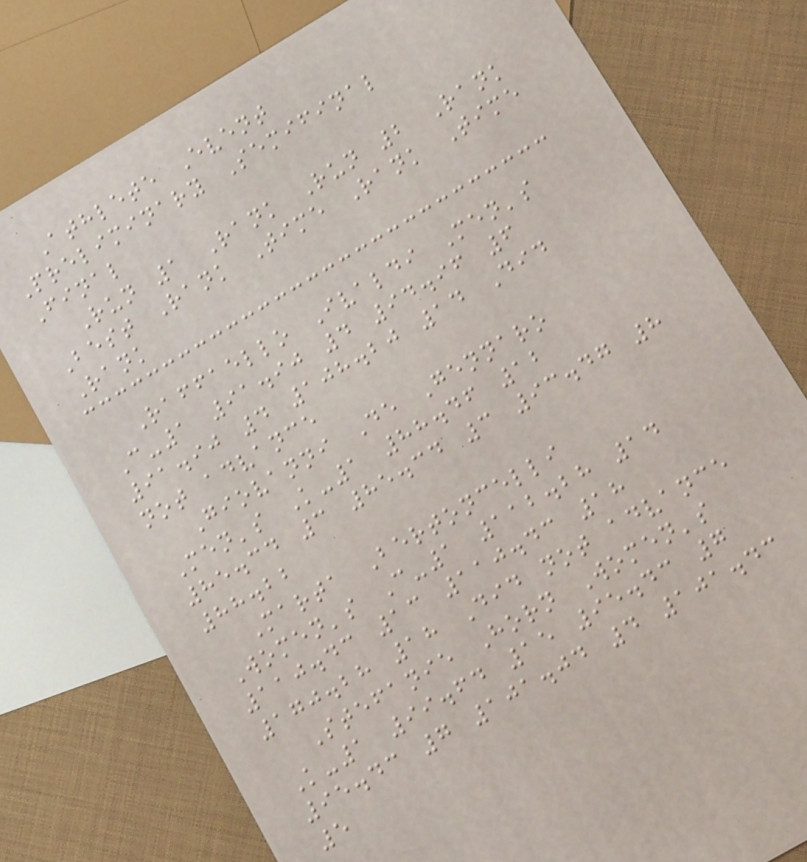Athlete Event
Preliminary Semifinal
Final
Run 1 Rank Run 2 Rank
Best Rank Time Rank Time
Rank
Raffaello Ivaldi Men's
C-1 91.90 4 94.96 6
91.90 4 108.20 14 Did
not advance
Giovanni De Gennaro
Men's K-1 88.46 12
85.34 3 85.34 3 93.47 8
88.22
Marta Bertoncelli
Women's C-1 112.28 14
110.43 13 110.43 18
170.28 18 Did not advance
Stefanie Horn Women's
K-1 99.64 15 95.43 7
95.43 7 101.04 4 101.43
5
